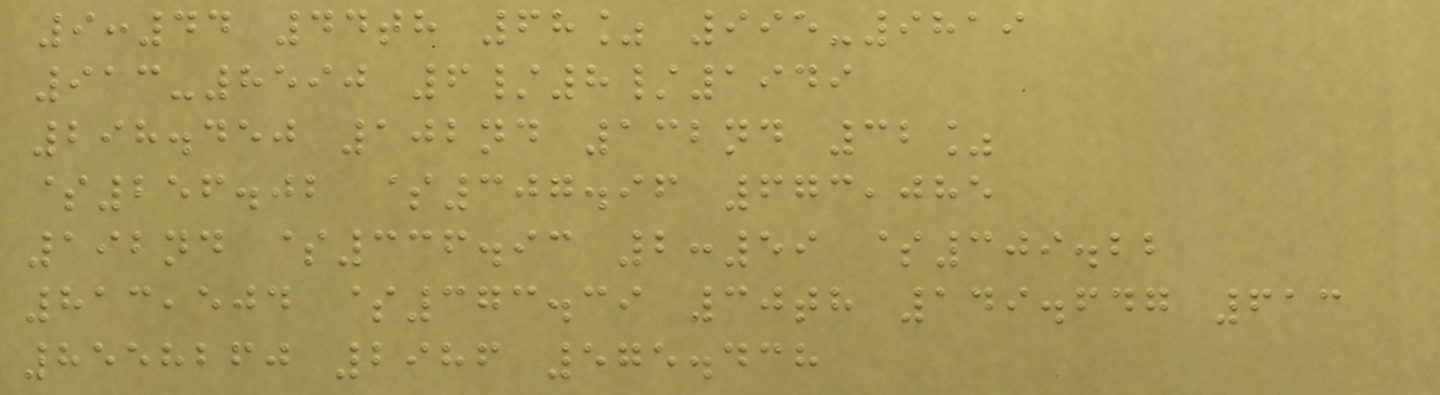9:44 44th 68% 995-9819
913-8590 6/8/1949
298.450 102nd 132nd 32%
$256.02 $307.96 673,085
192nd $336.93 2:59 $309.22
813,504 $373.39 30th 149.647 613
8558260 2986 575.438
